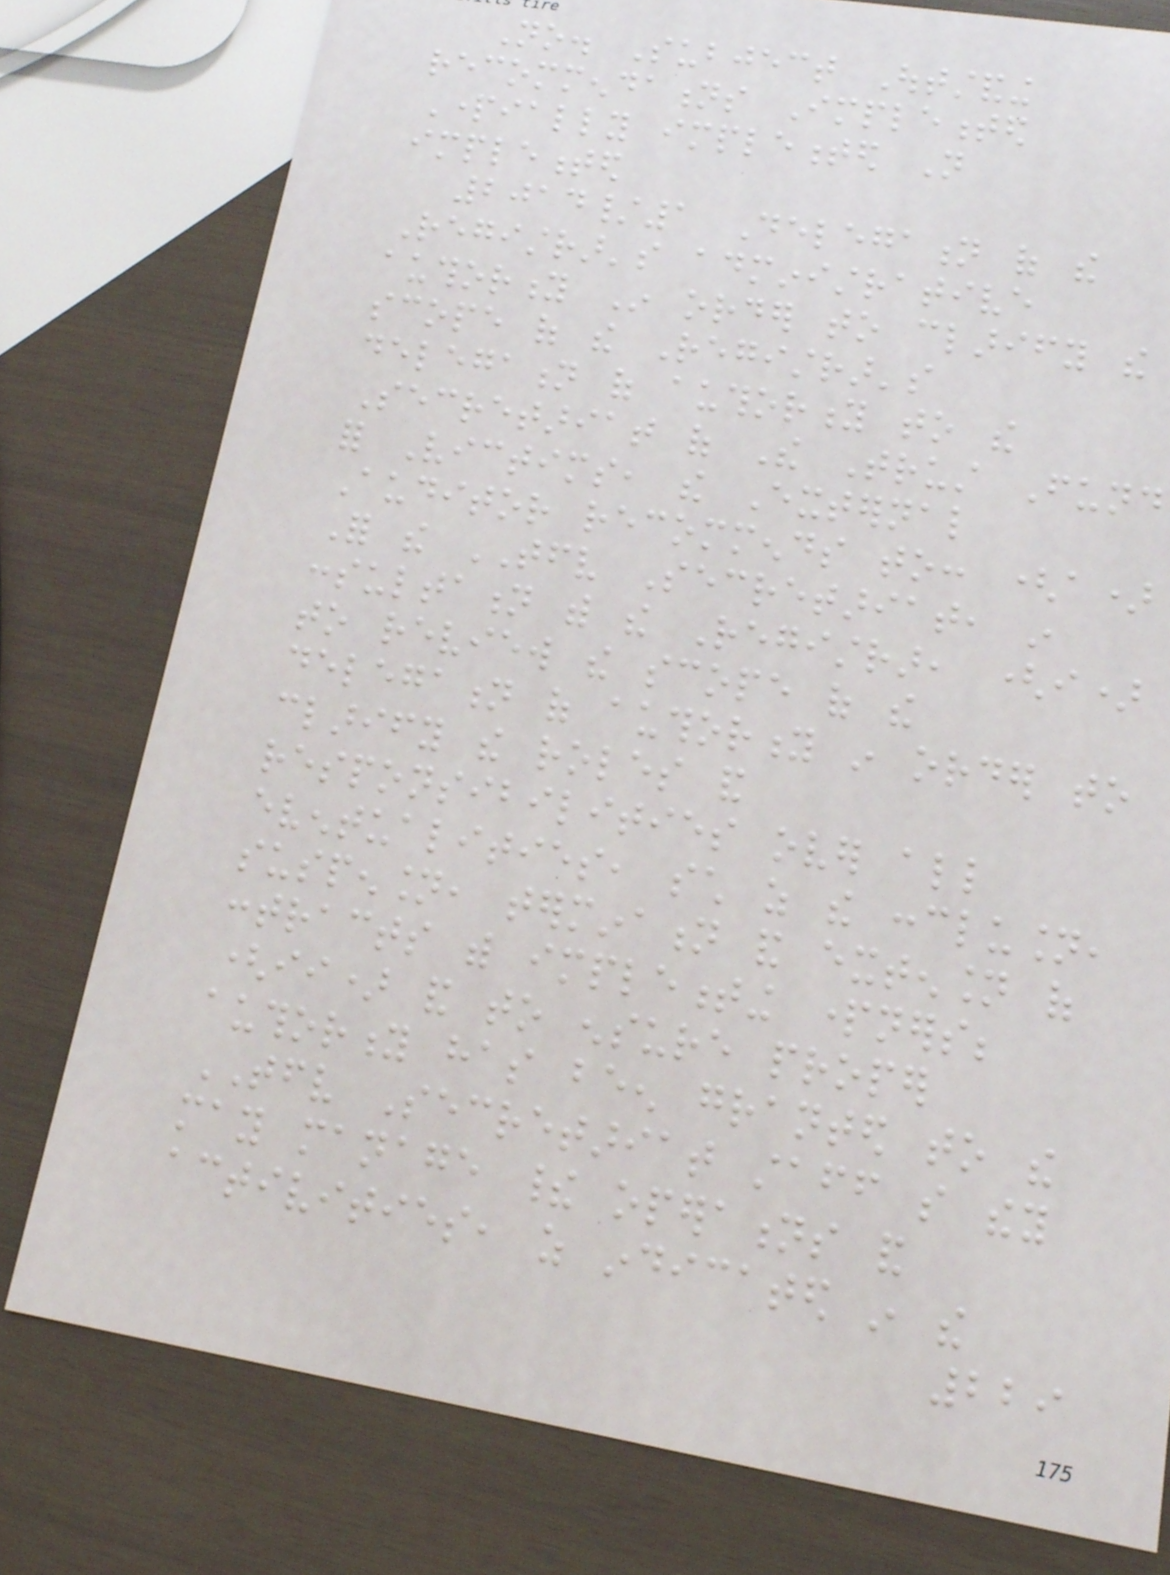No. Subject Outstanding
recommendations Implemented
Partially implemented Not
implemented
2014/1 Delegation of the
Registrar's administrative
authority In order to clarify the
scope of the Registrar's
delegation of authority to the
Secretariat of The Trust Fund
for Victims, the External
Auditor recommends to: (a)
For the TFV Secretariat, in
consultation with the Registrar, (i)
to review the scope of the
delegation of authority in order to
clarify the roles and
responsibilities over all
eventualities, such as the conclusion,
suspension, termination and extension of
contracts with implementing partners;
(ii) and to ensure proper
authority has been granted to the
TFV Secretariat staff so they
may manage their operations and
activities, as indicated in the
229
